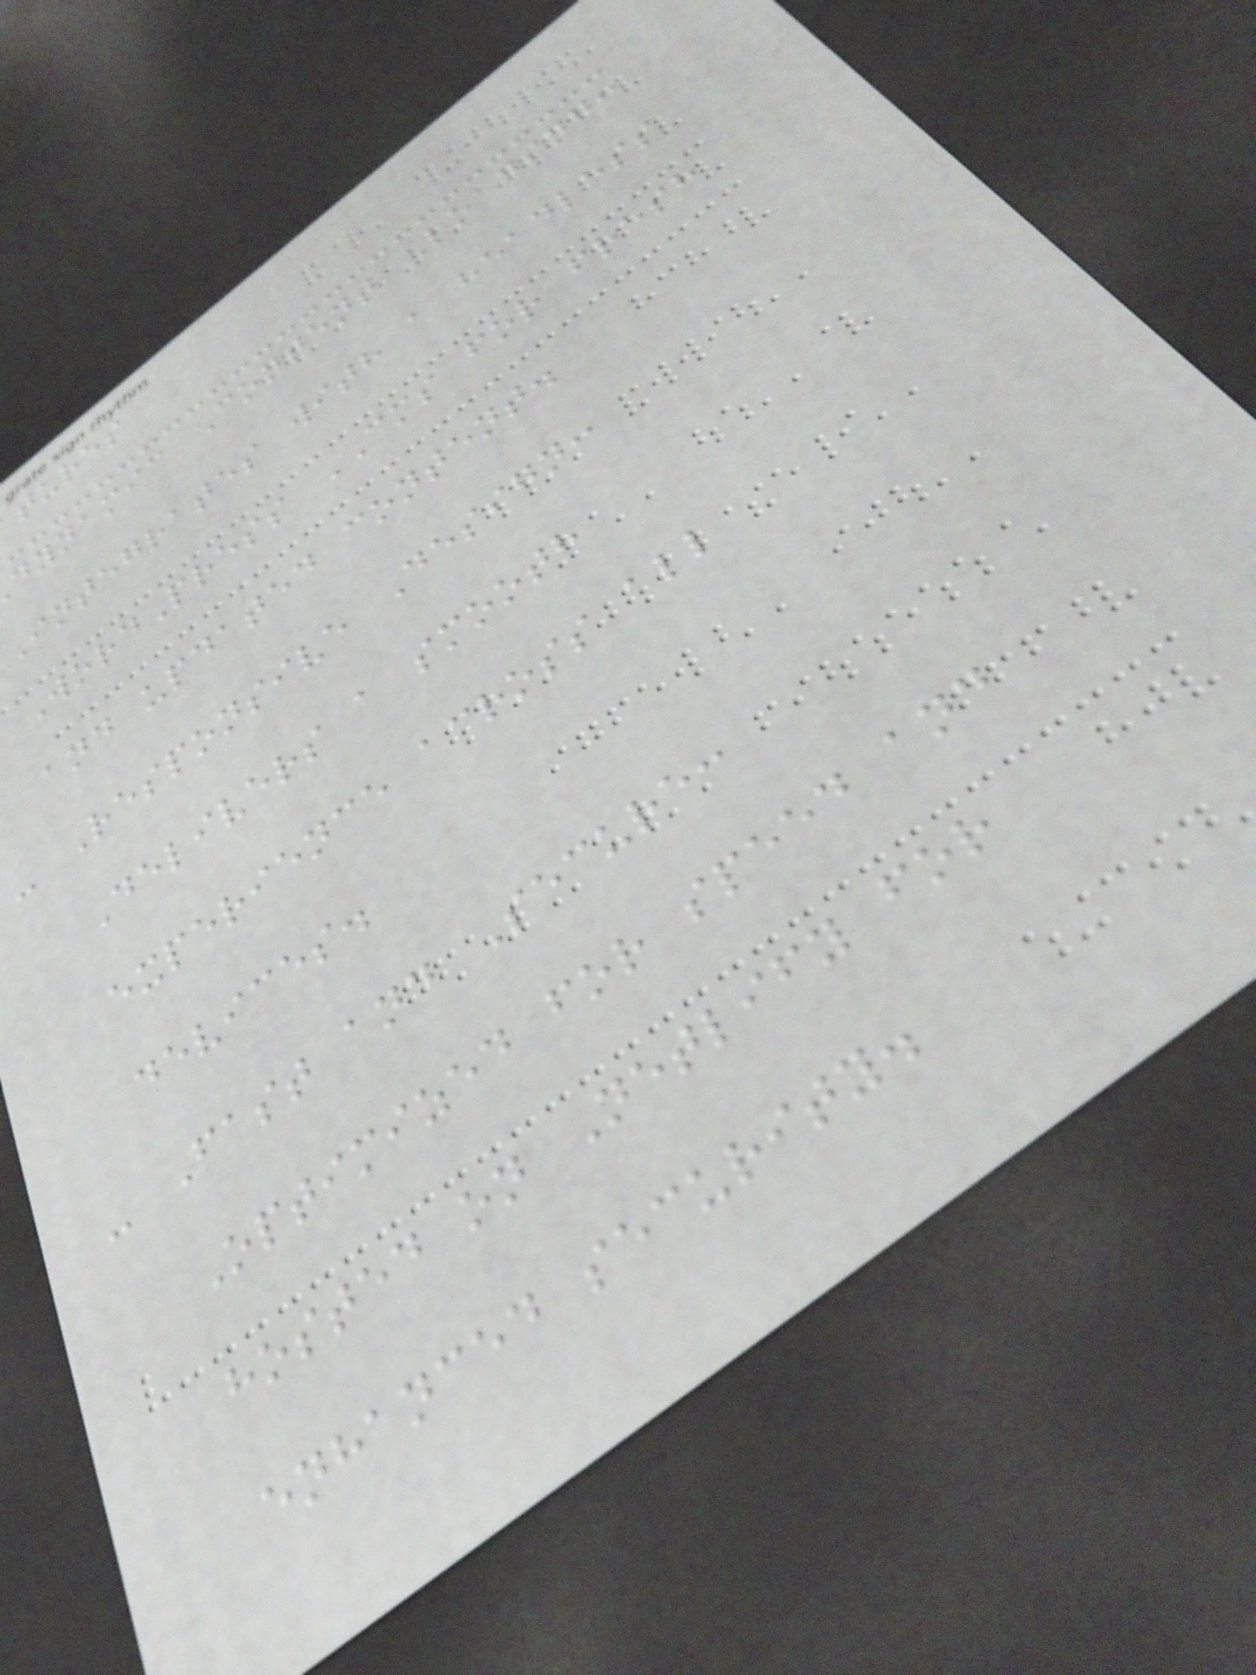tures
dynamic Content Loading:
Integrates with a headless
WordPress CMS for fresh
and updated content.
- Responsive Design:
Delivers a smooth
experience across all
devices.
- Fast and Secure:
Optimized for speed and
hosted on Netlify for
enhanced security.
